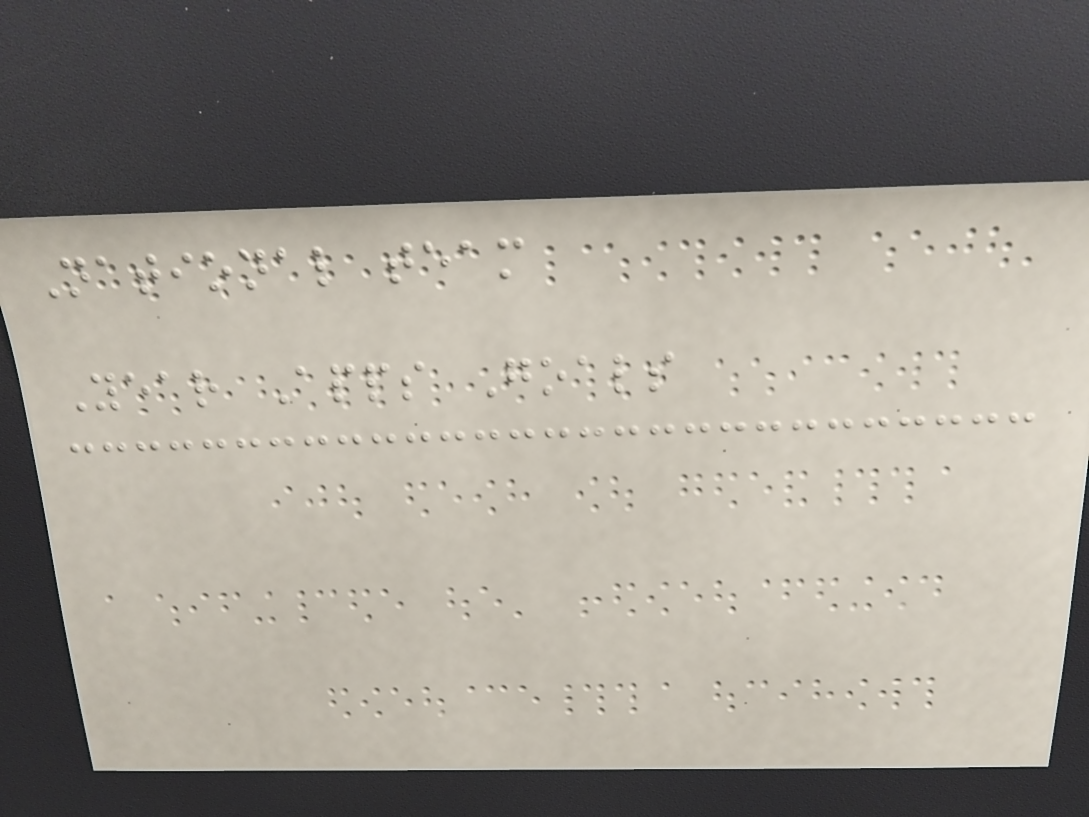National team
Year Apps Goals
